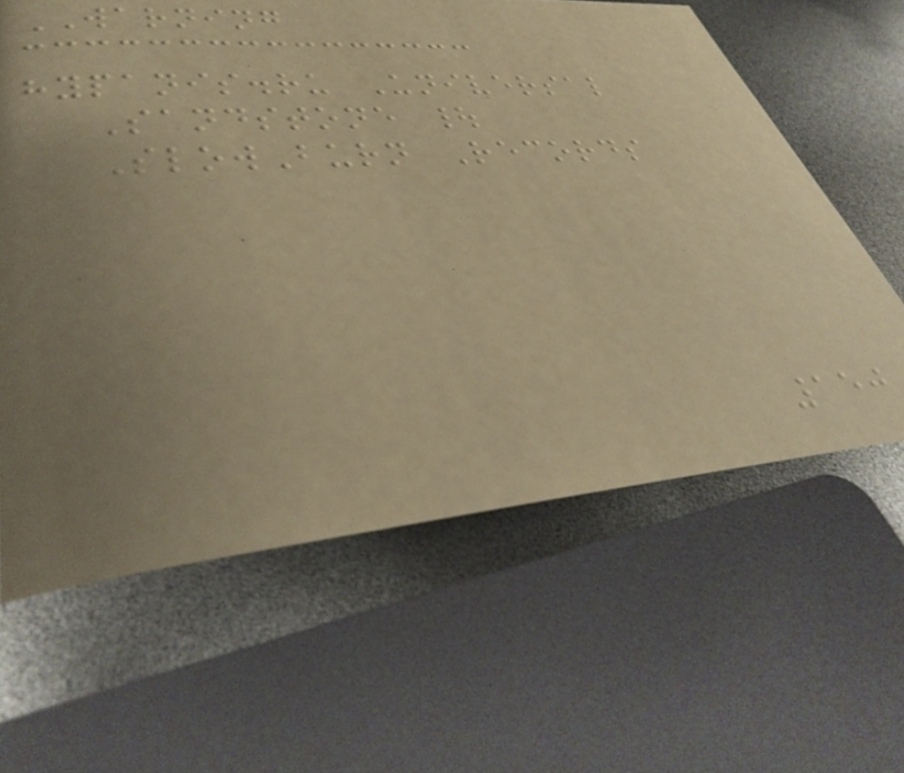WARNING
hypanis.ru Universal
Sandstone |
SlowBurn Records
150
